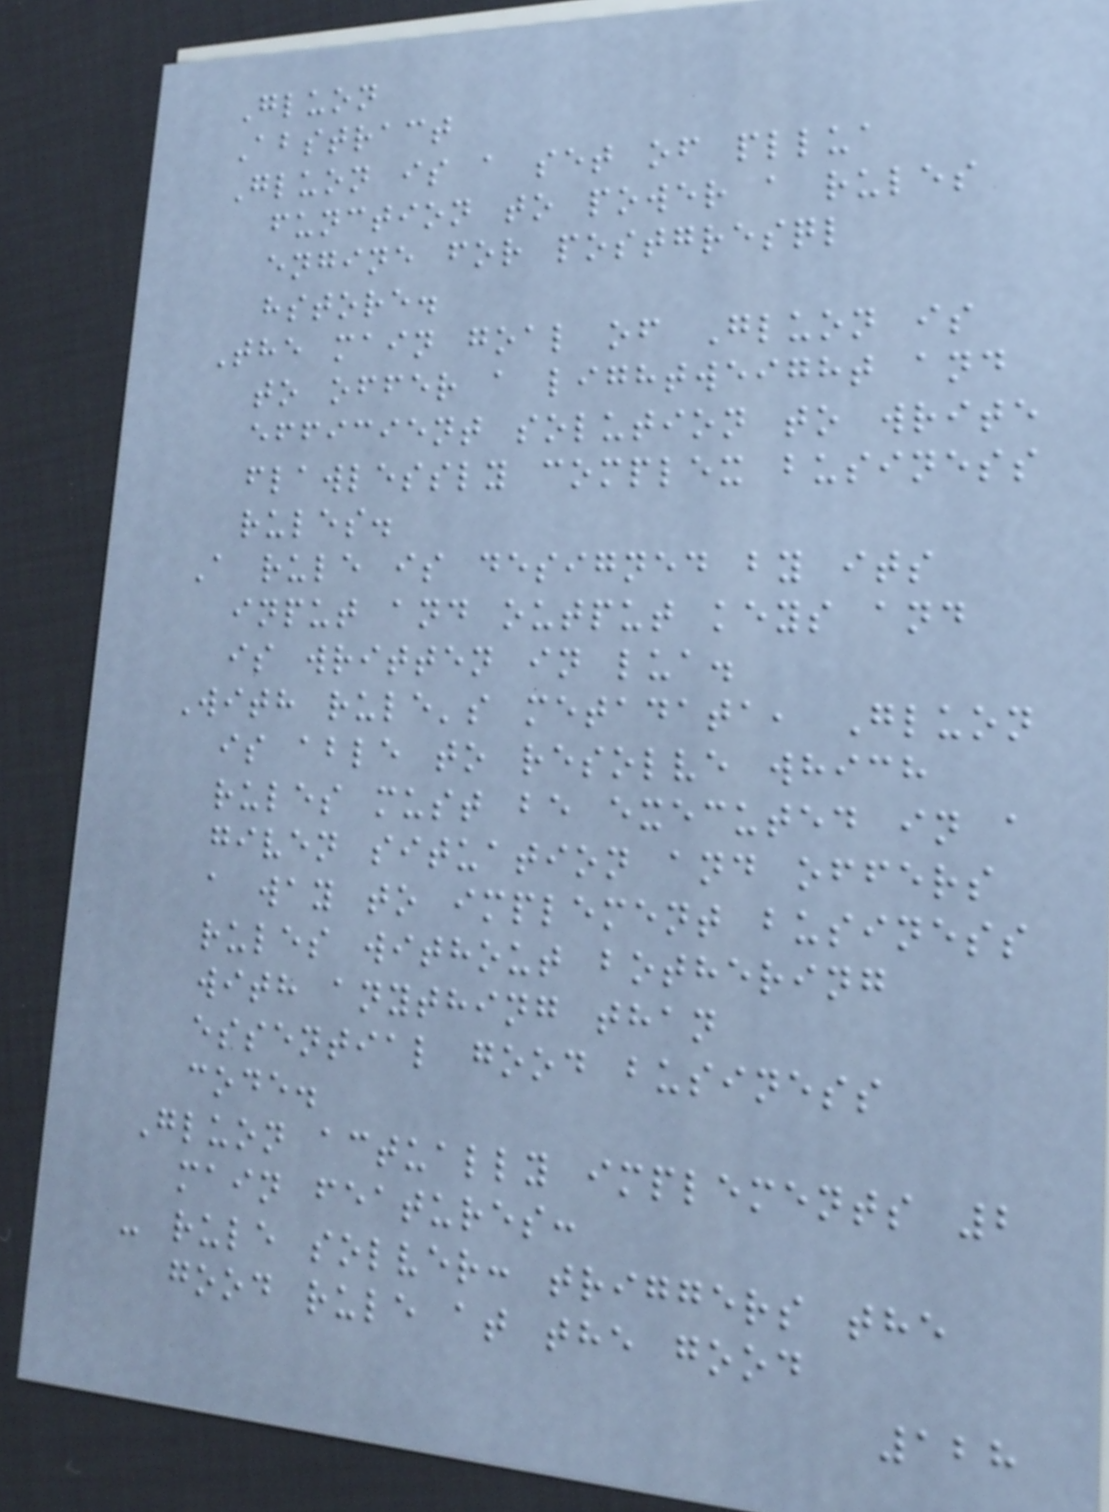Gluon
Abstract
Gluon is a set of pllua
function to power a rules
engine for postgresql
hstore.
The main goal of Gluon is
to offer a lightweight and
efficient solution to write
flawlessly complex business
rules.
A rule is designed by its
input and output keys and
is written in lua.
With rule's metadata, Gluon
is able to resolve which
rules must be executed in a
given situation and offers
a way to implement business
rules without bothering
with anything than
essential good business
code.
Gluon actually implements 2
main features:
- rule solver: triggers the
good rule at the good
128
